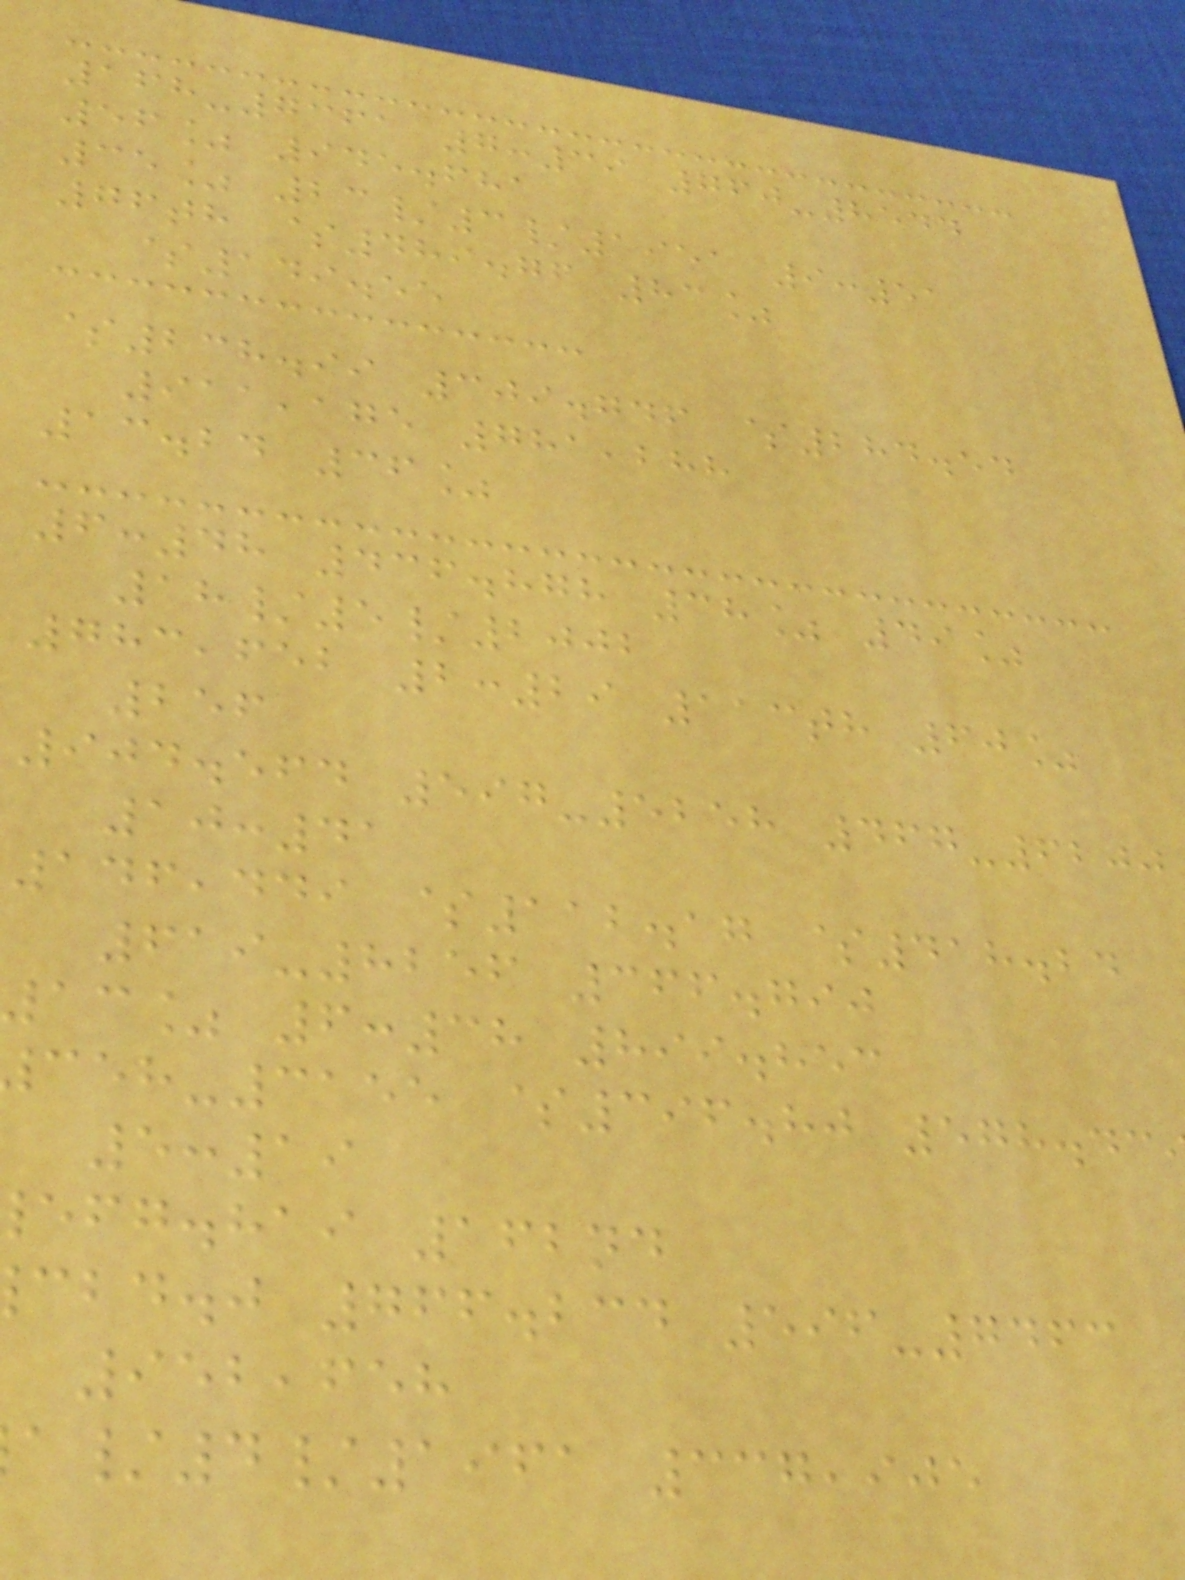168-7361 7:39 760-8544
56% 945.681
35% 23/3/1951 9:51
76th $489.76 83%
$149.55
$238.99 309.746 $284.54
911,175 781,288
13.24 36%
6:48 436.878 38% 49%
18/5/2002
783,652 2:29 113th 60%
256
904.564 597-5258 467-6200
10:41
146,449 $112.17 $418.24
619-8256 366.790
13% 6:38 899.853
-3155 $396.80 578.43
5:19
efg.hai 162nd
cbd.j 766.234 596-7463
952,658
/4/1961 337,905
